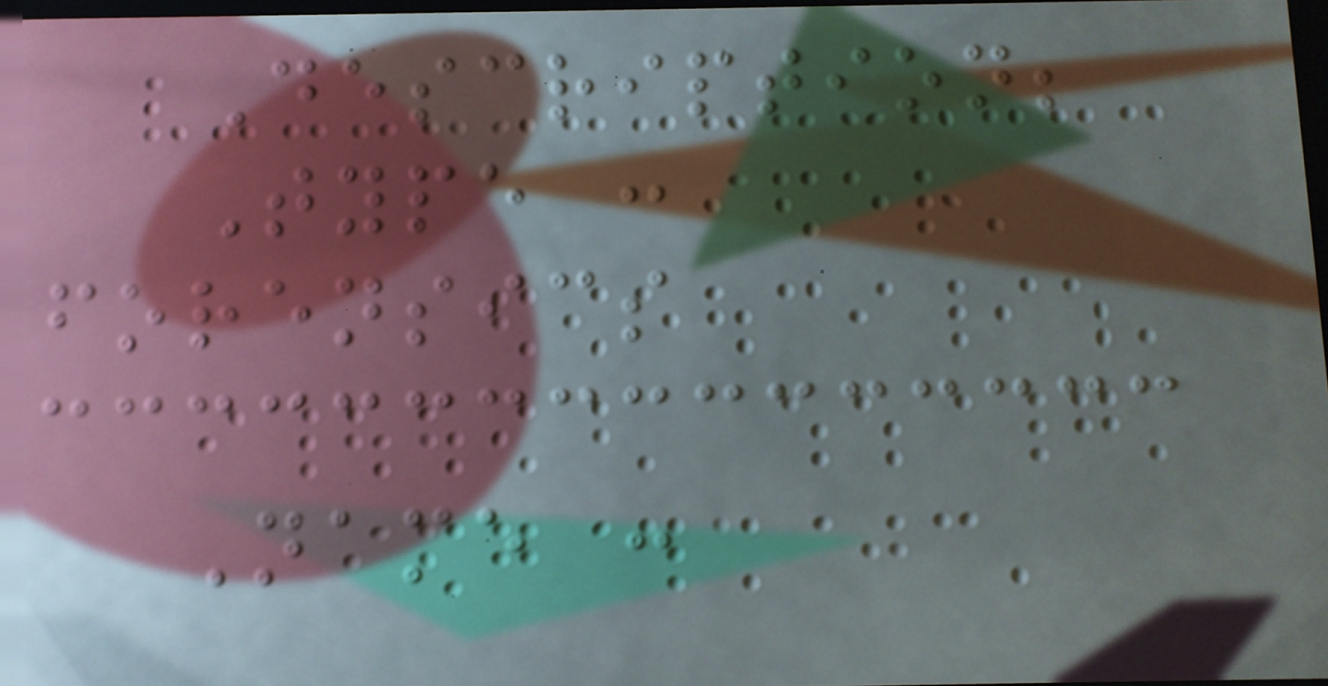Description;
Type :
forensics
Name :
